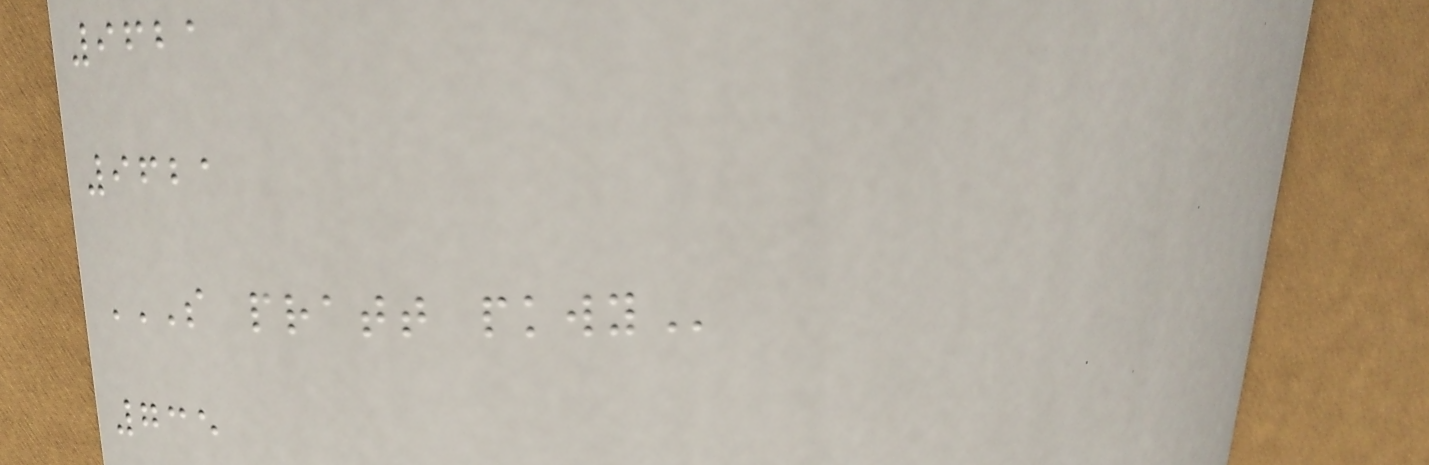9621
9621
S PRATT PKWY
735
